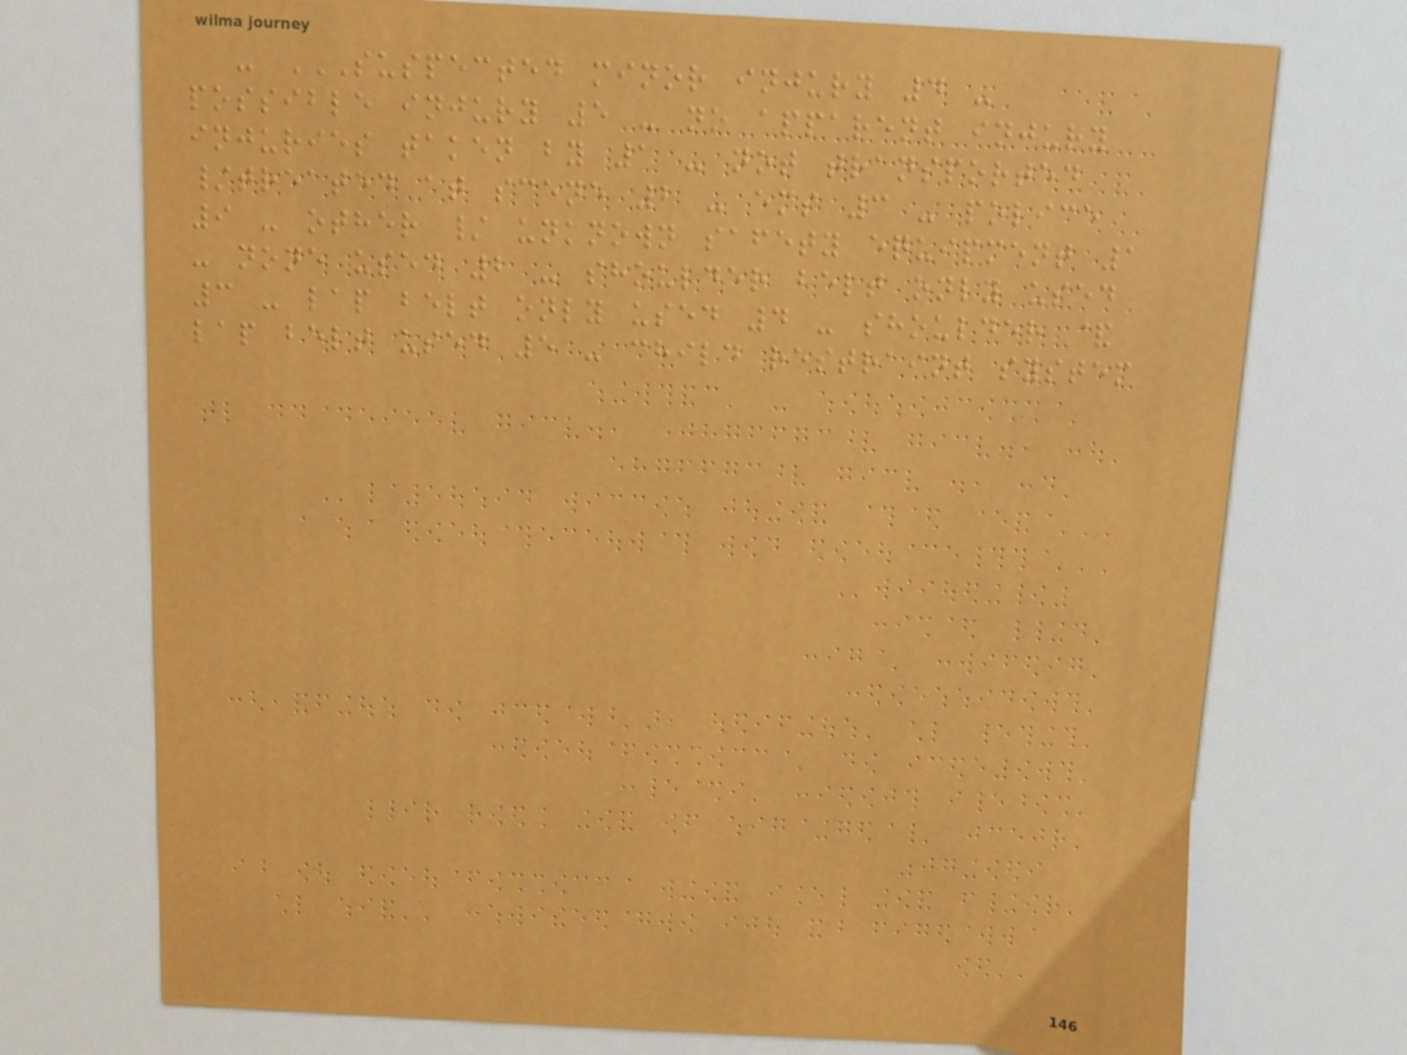- SUSPECTED MINOR INJURY 4 -
POSSIBLE INJURY 5 - NO APPARENT INJURY
INJURIES TAKEN BY 1 - NOT TRANSPORTED
/TREATED AT SCENE 2 - EMS 3 - POLICE
9 - OTHER / UNKNOWN SAFETY EQUIPMENT 1
- NONE USED 2 - SHOULDER BELT ONLY USED
3 - LAP BELT ONLY USED 4 - SHOULDER &
LAP BELT USED 5 - CHILD RESTRAINT SYSTEM
